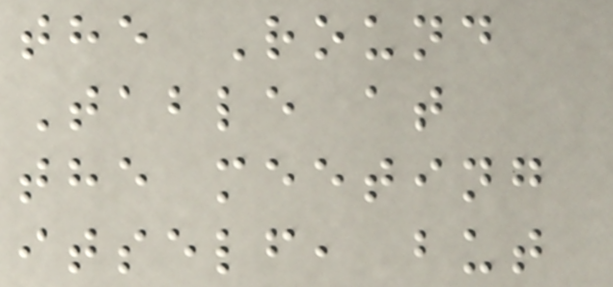the Round
Table at
the meeting
itself, but
